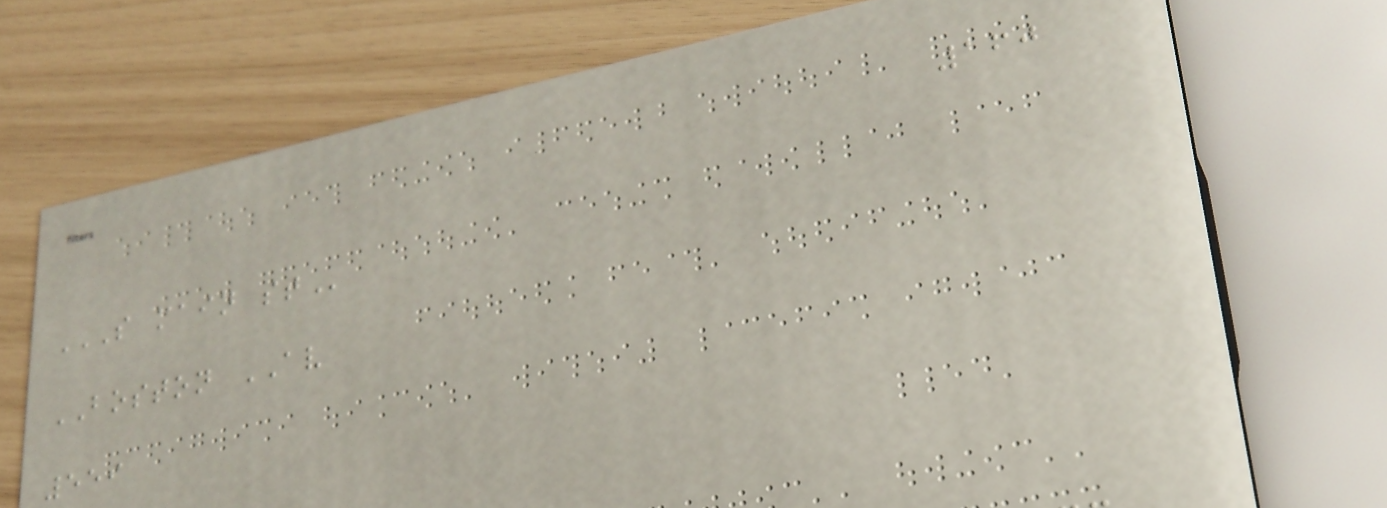160
S MAIN ST
BOSTON AV
559
